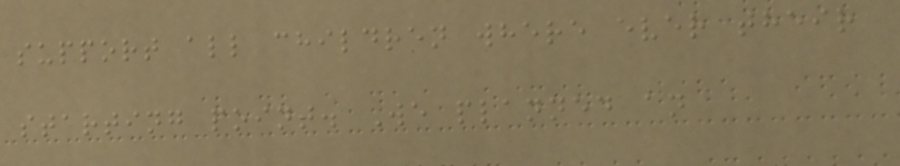support all children where ever their
starting point. We planned an
